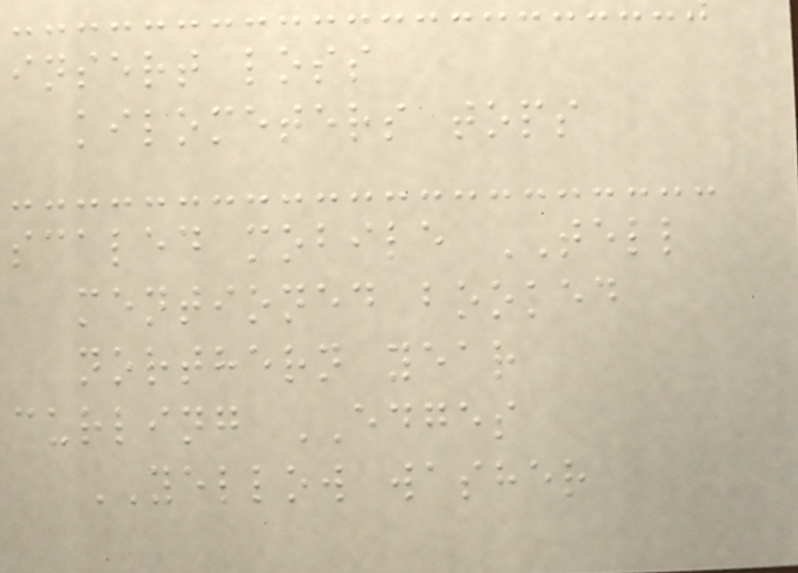insert loss
kilometers tops
scaled mobile TELL
mentioned booked
northern year
curling EDGES
YELLOW washer
